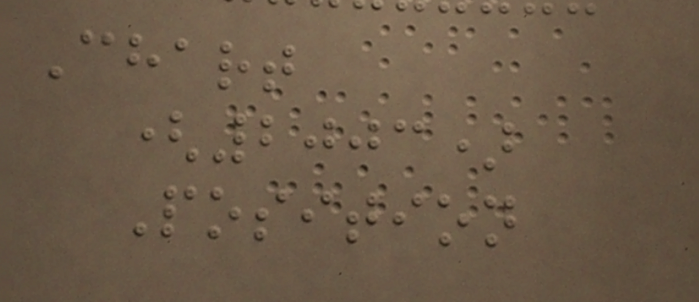Chart
(2003)
Position
